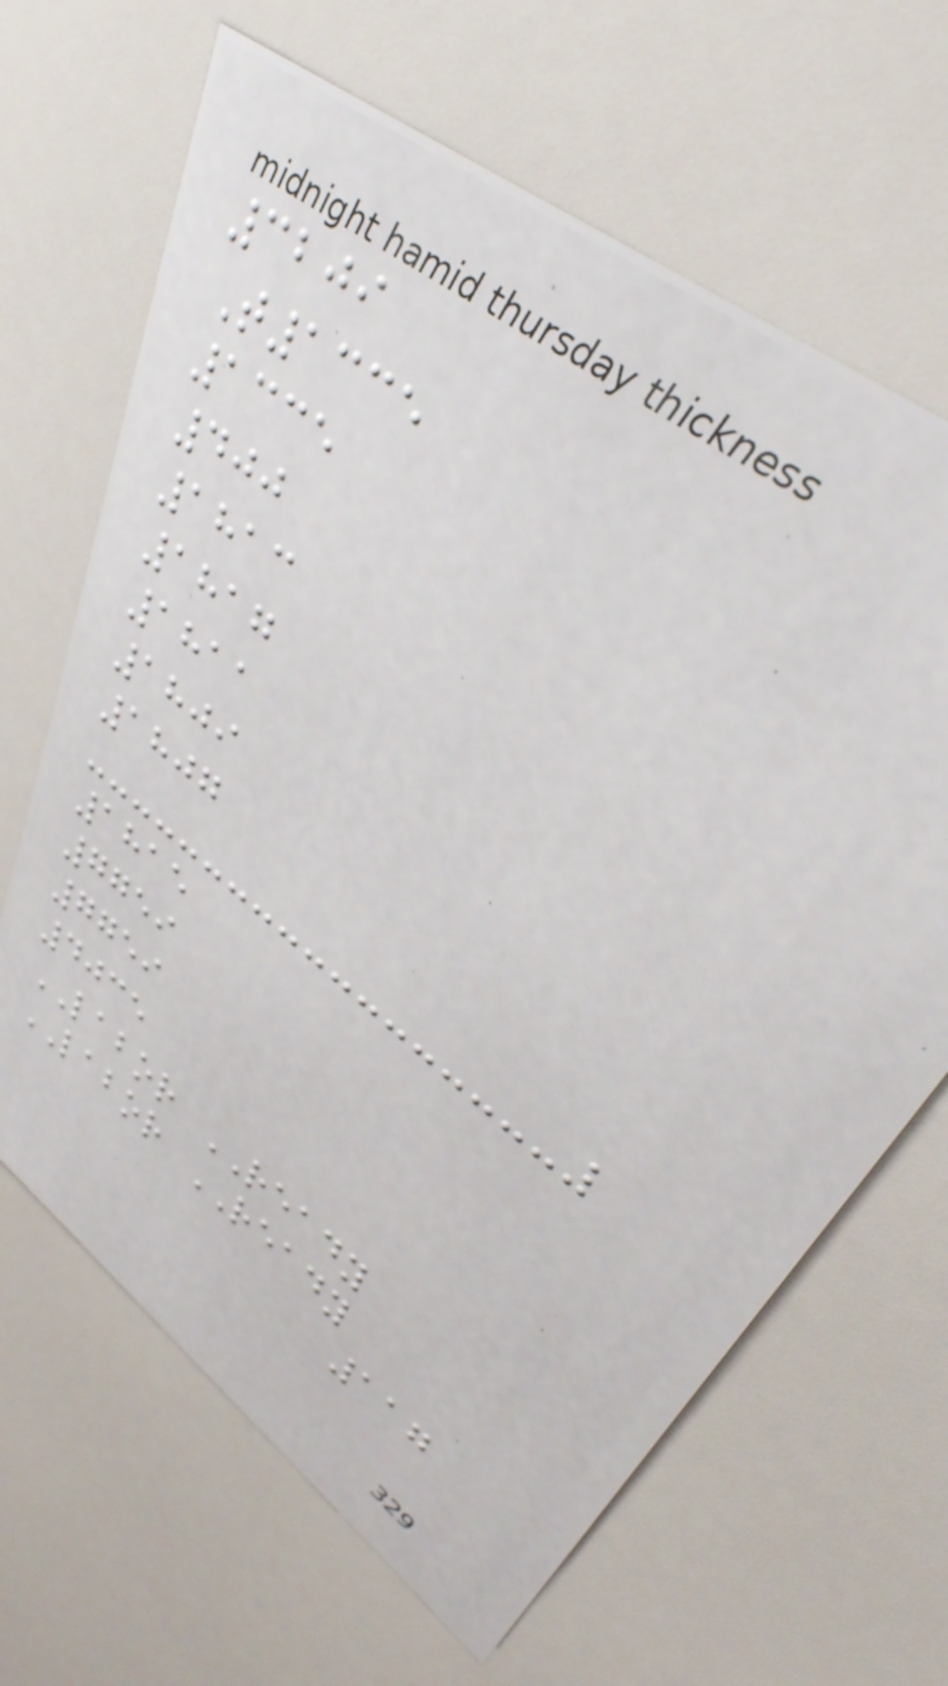3209
T1335
1335
400
1813
1817
1811
1809
1807
1815
7759
7759
4035
LABOR READY
LABOR READY
117
